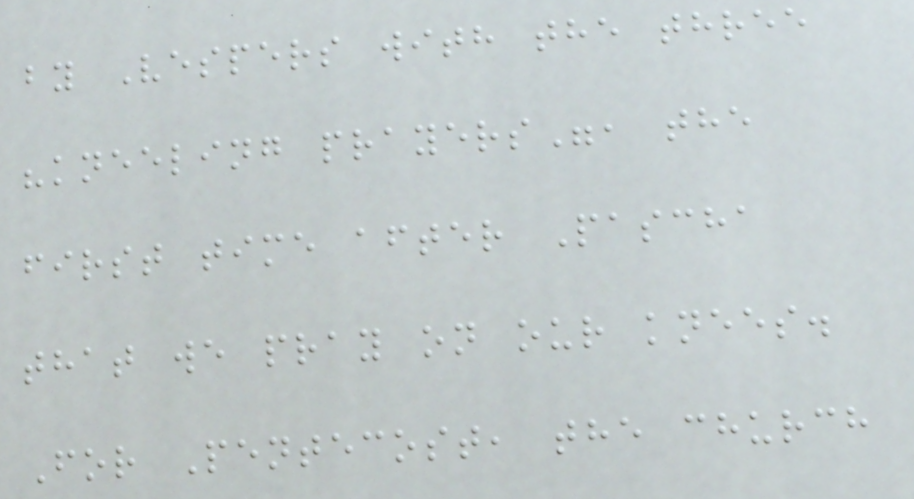by Vespers with the three
"kneeling prayers", the
first time after Pascha
that we pray on our knees.
For Pentecost, the church
